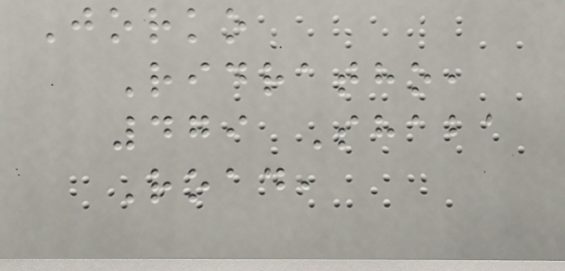Jorko
Ridratho,
479 Shaba
Road,
